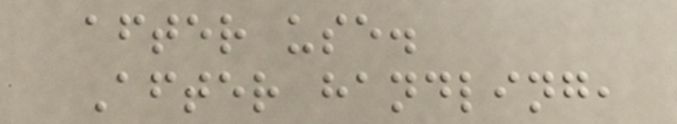after use.
After handling,
